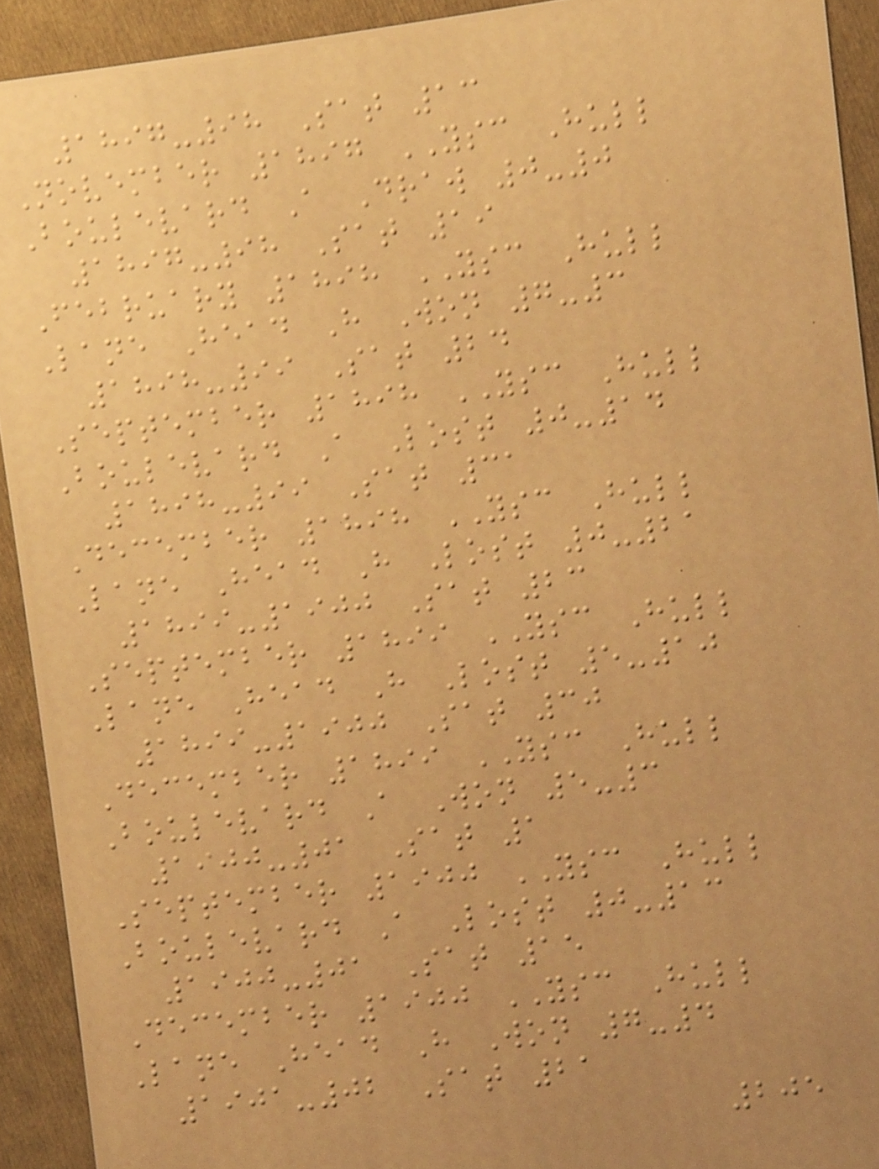1897-98 Sat 13
November 1897 YSC Hull
Boulevard A Draw 0-0
1897-98 Sat 19
February 1898 YSC Hull
Lane Head H Won 7-3
1898-99 Sat 24
September 1898 YSC Hull
Boulevard A Lost 0-14
1898-99 Sat 31
December 1898 YSC Hull
Lane Head H Lost 0-21
1899-1900 Sat 23
September 1899 YSC Hull
Lane Head H Lost 5-10
1899-1900 Sat 30
December 1899 YSC Hull
Boulevard A Won 5-3
1900-01 Sat 1
September 1900 YSC Hull
Boulevard A Lost 0-13
1900-01 Sat 15
December 1900 YSC Hull
Lane Head H Won 7-4
1901-02 Sat 21
205
